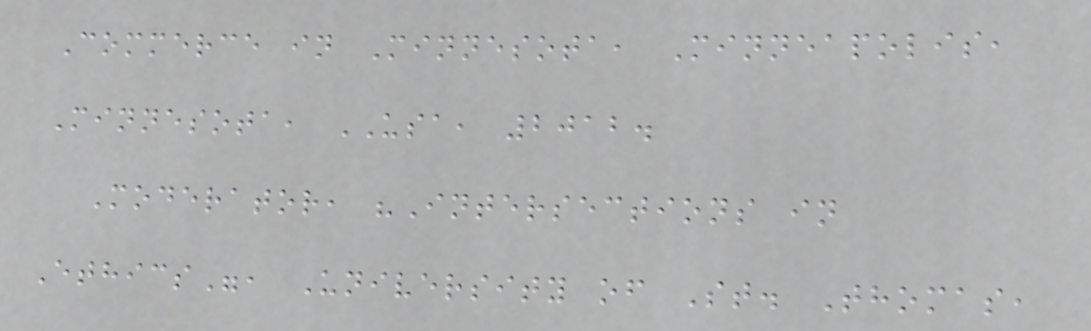Commerce in Minnesota, Minneapolis,
Minnesota, USA, 2012.
Moderator, "Intersections in
Ethics", University of St. Thomas,
